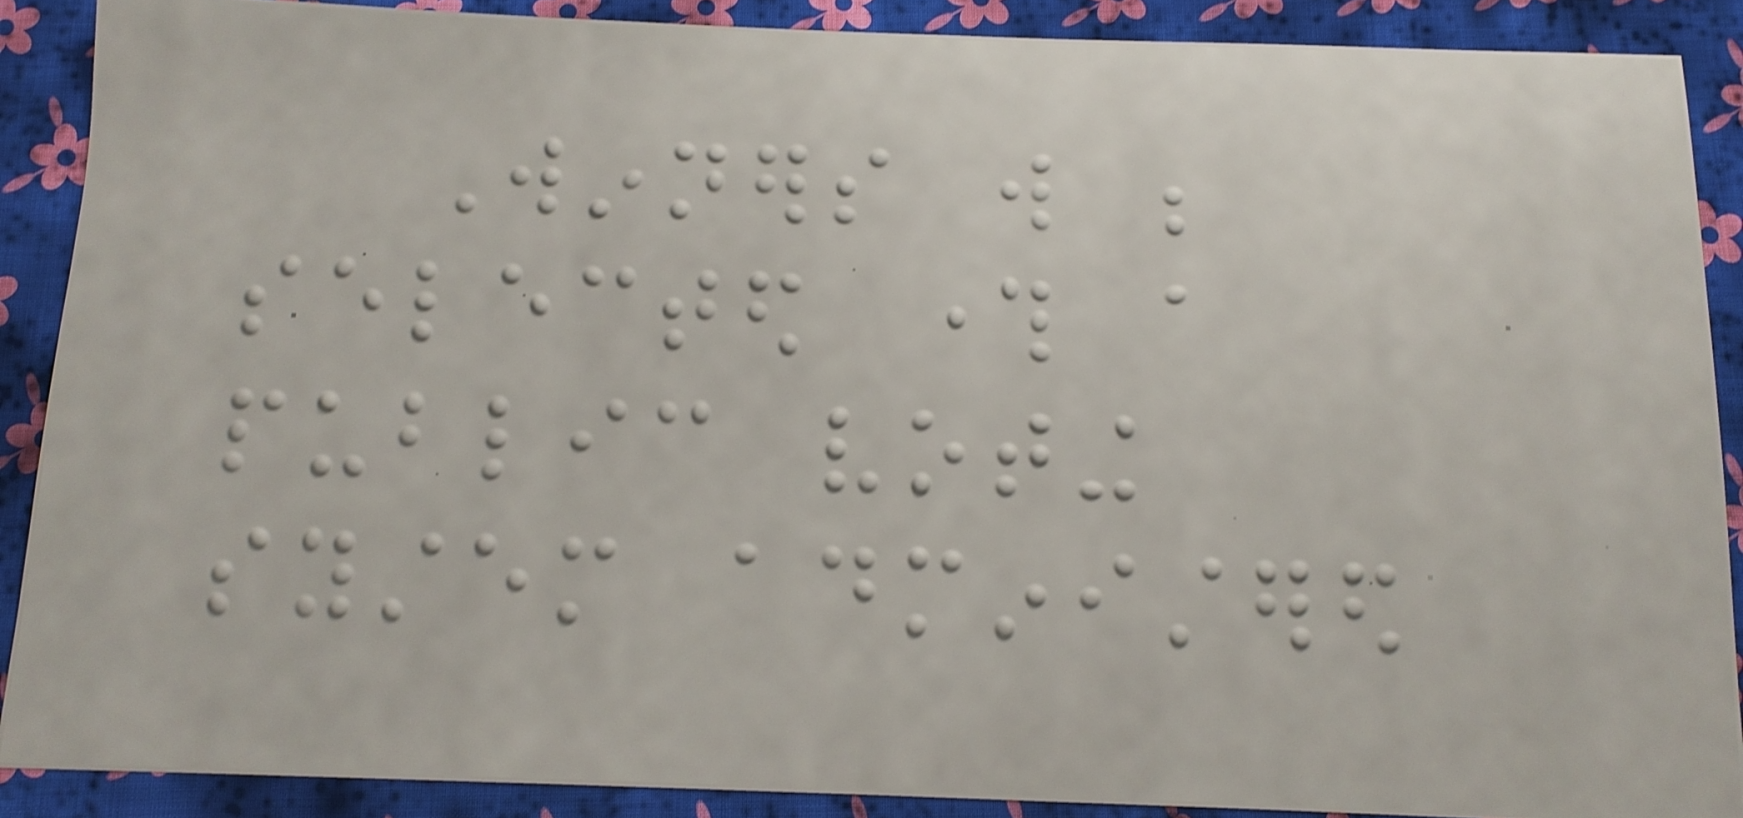Winners will be
selected through a
public voting
system administered
